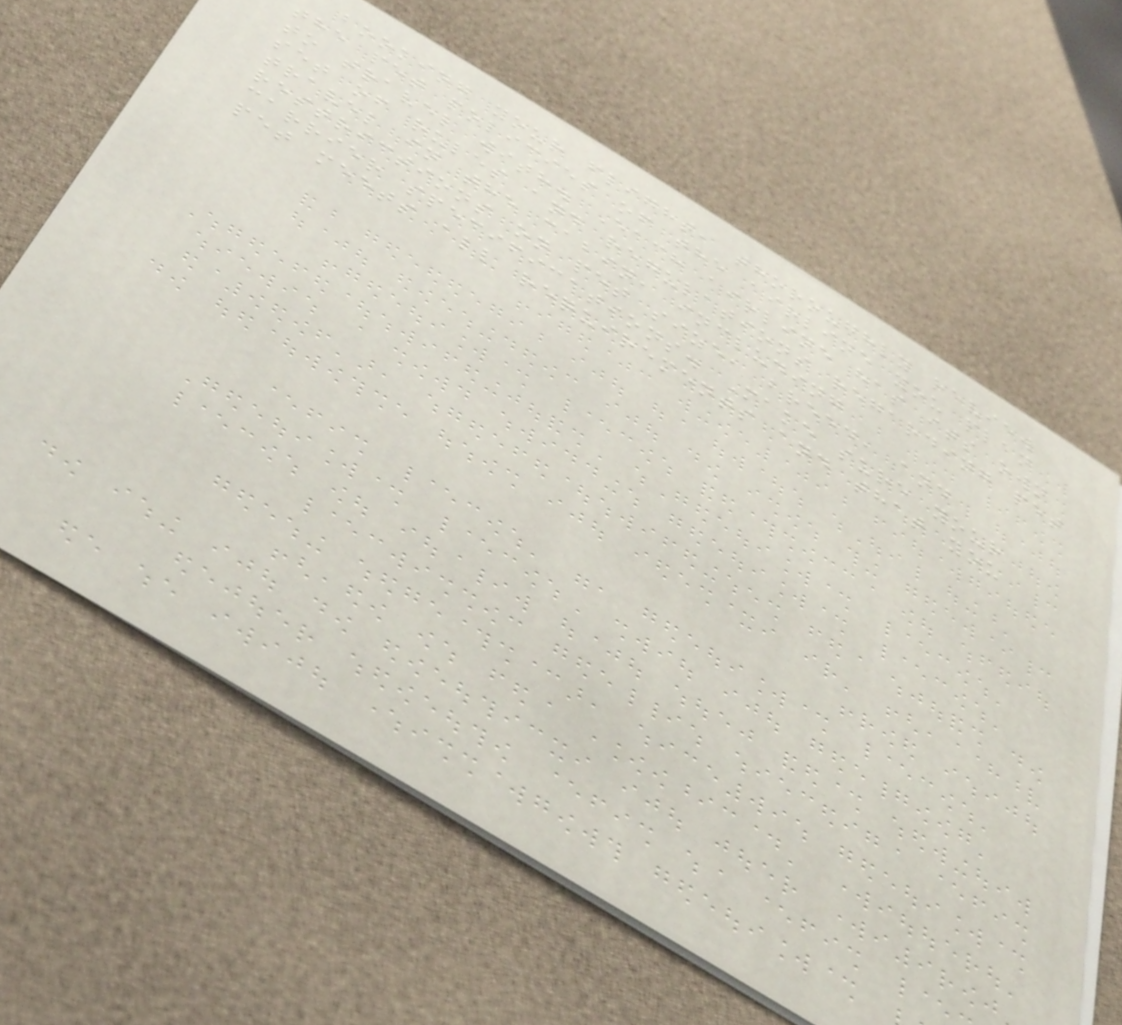booking your flight, thoroughly review
the pet policies of the airline you plan
to travel with. Each airline has its own
set of rules and regulations regarding pet
travel in the cabin, including
restrictions on pet size, breed, and
carrier specifications. Make sure your
pet meets all requirements and that you
